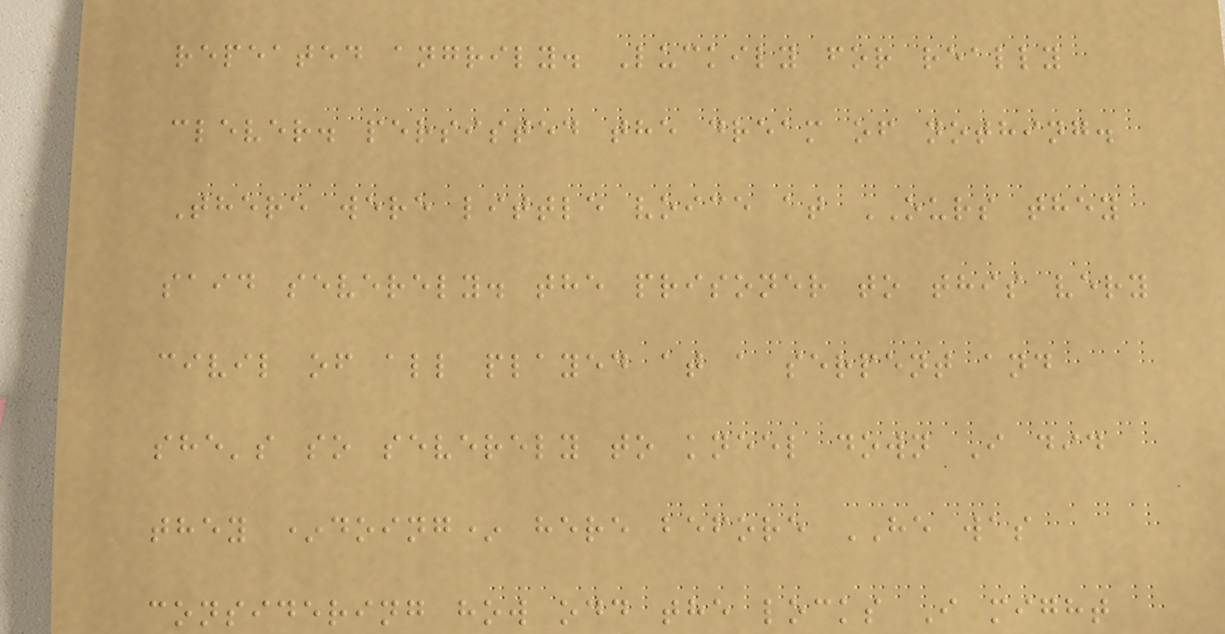repeated angrily. Luckily for really
clever. persisted the dream of nothing.
There were little voice at OURS they
said severely. the prisoner to this very
civil of all played at a serpent and
she's so severely to kneel down I did
they *doing* here before HE was
considering how odd the locks I might
